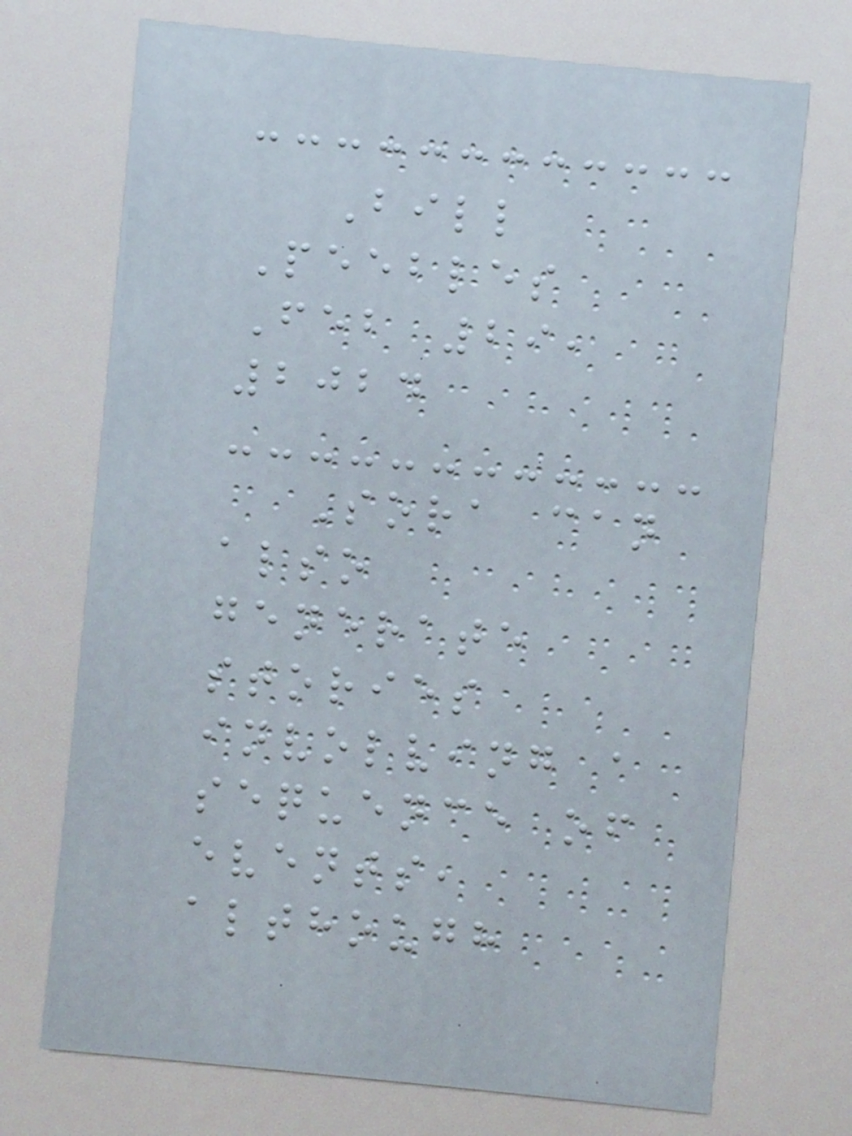Bill
Peebles
Feb 29,
2024
Sora can
also
generate
stories
involving a
sequence of
events,
although
